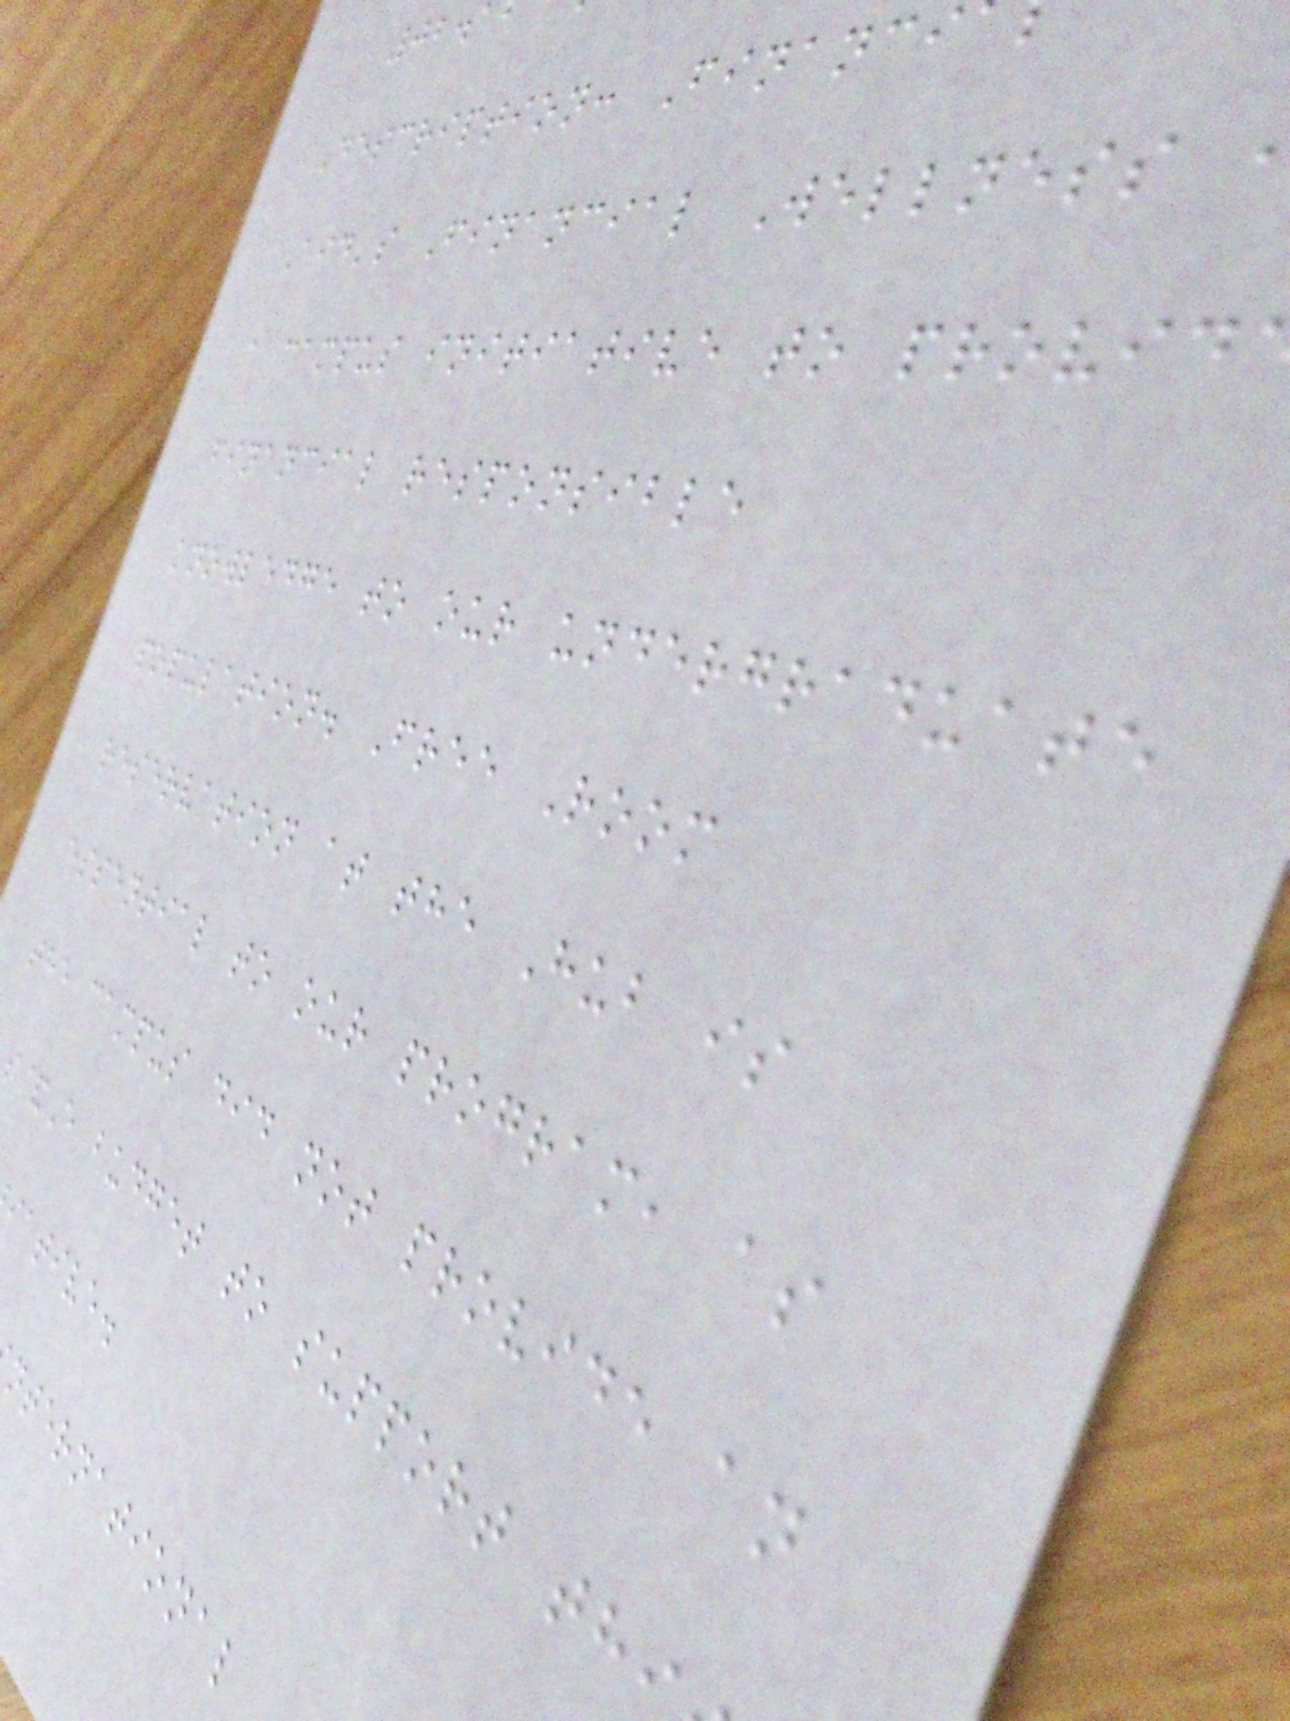Description: Financi
Aid's Financial Wellness
a campus initiative to provid
financial responsible
knowledge to our undergraduate
population. Free Room
reservation at the Hub is
essential to our program, as
the campus did not provide an
&E budget to support th
iative.
nternational
